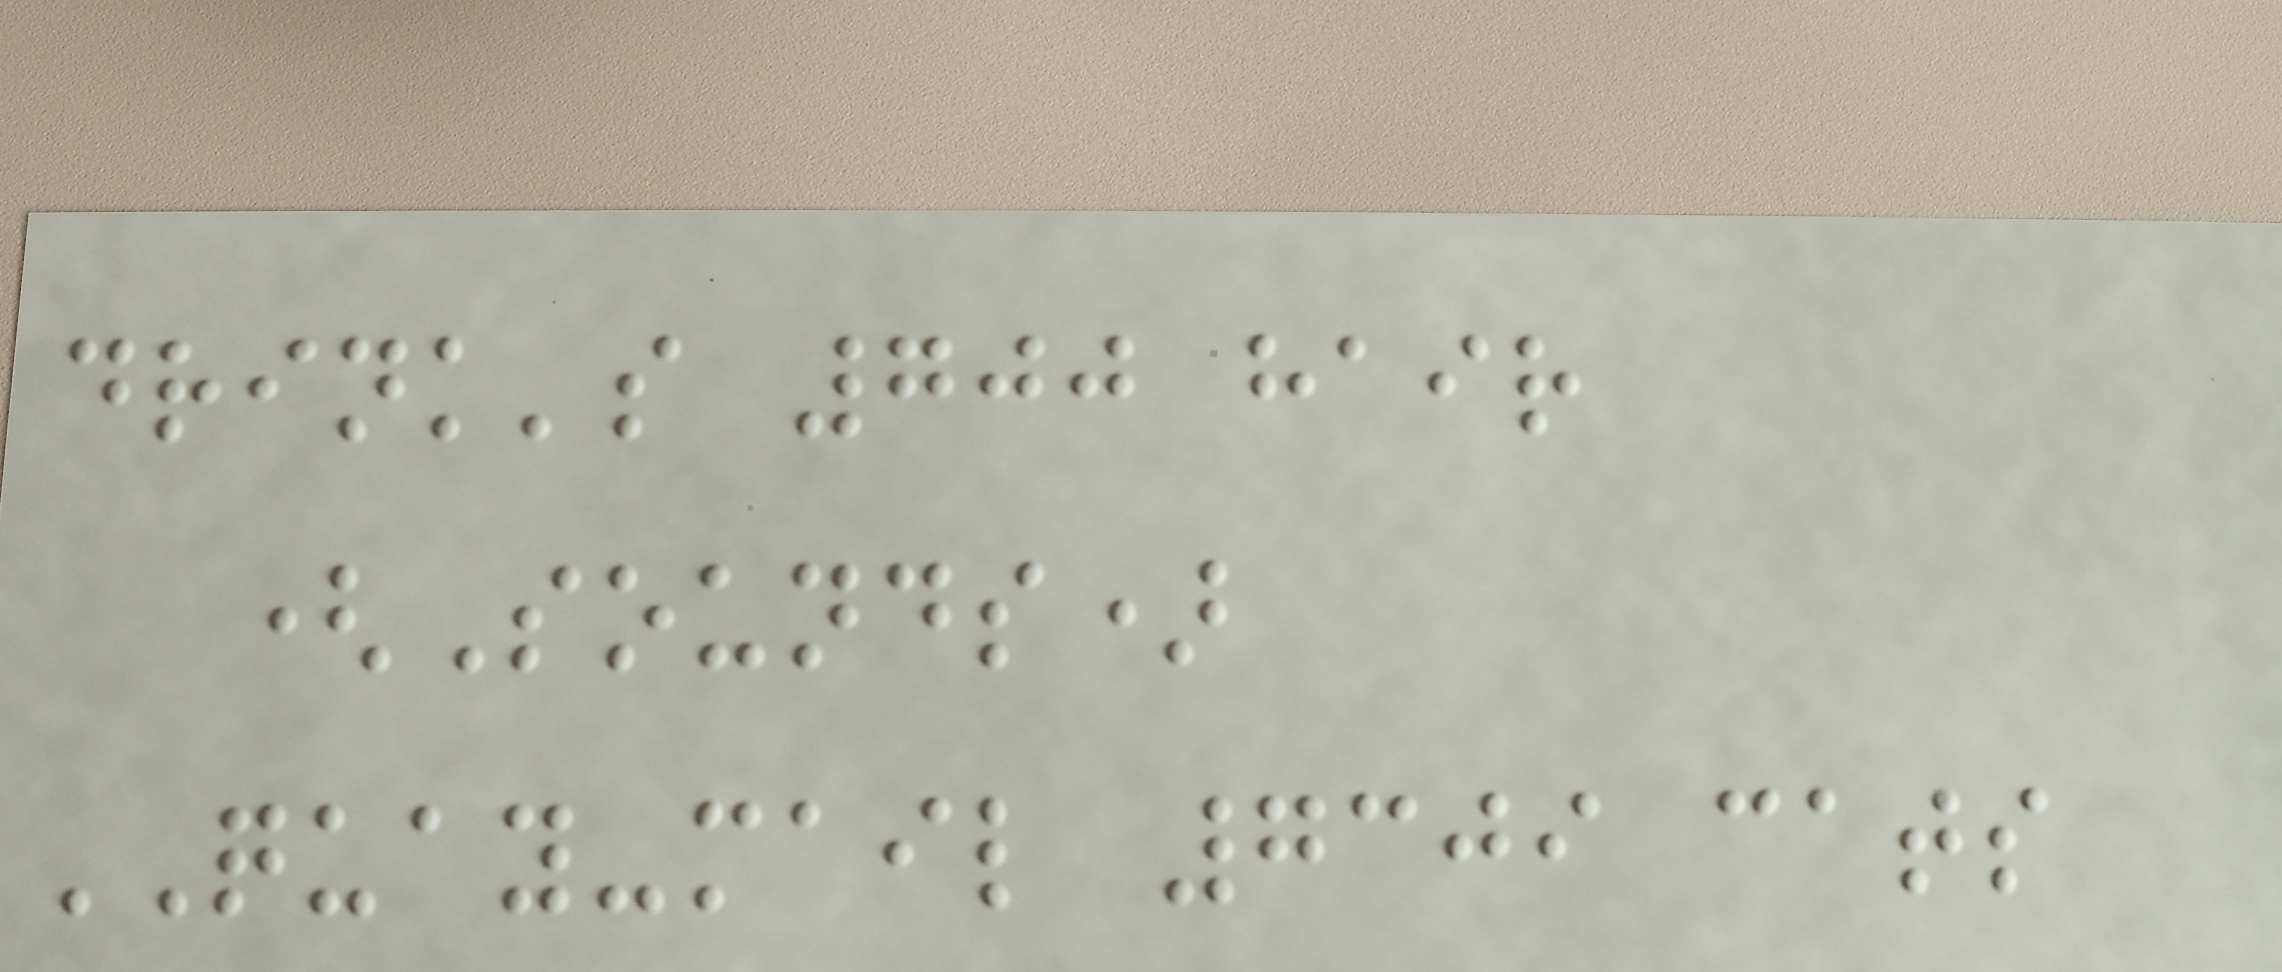drink's 700 hair
(Sounds)
QUAY-mail 7309 cats
